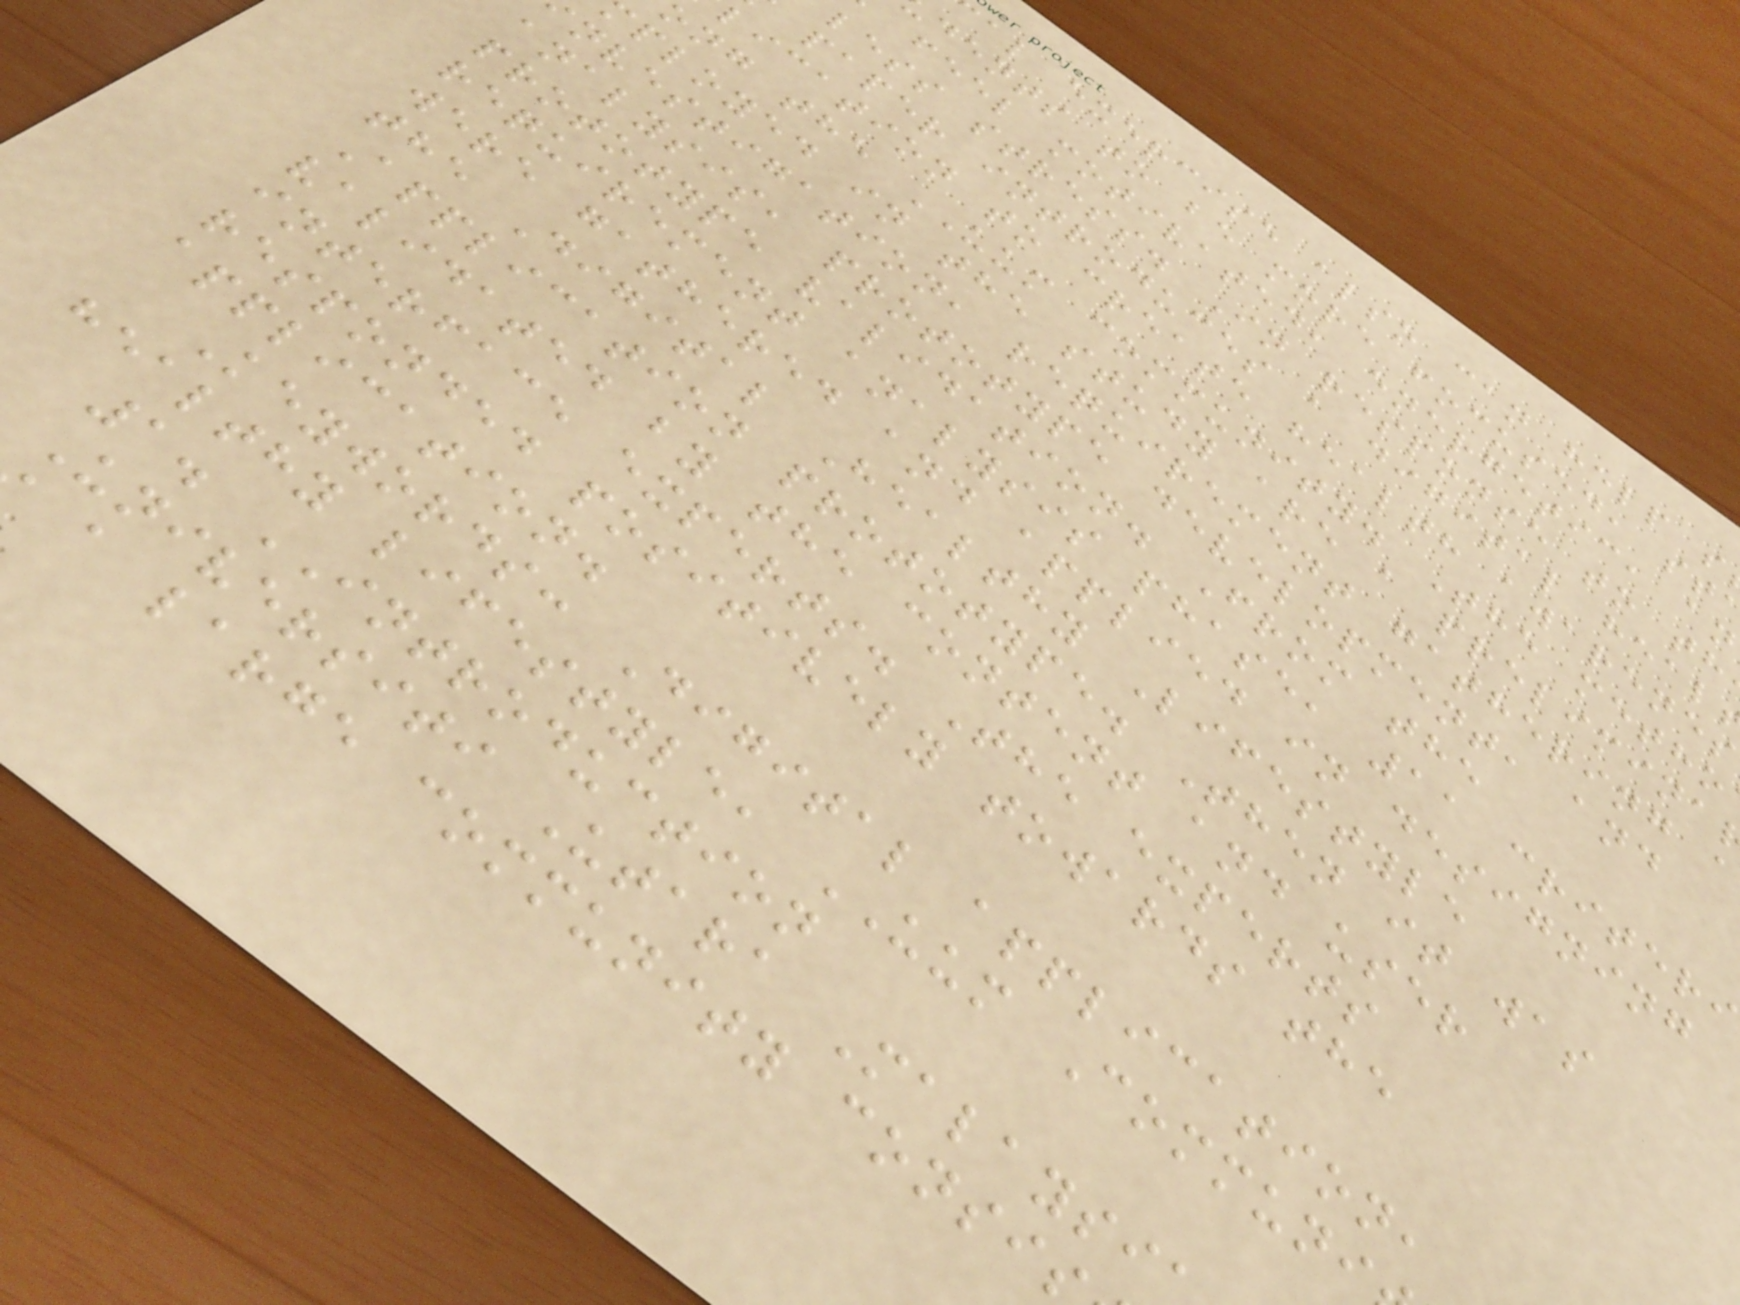al exercise also can help s
dents to be more focused, st
feel motivated, energetic, an
less stress. In response to th
paper introduces a digital heal
lication to create health awarenes
ong the UUM community. The metho
ployed in the study are a prelimina
nvestigation, requirement gathering a
analysis, prototype development, and
prototype validation. From the
requirement analysis phase, 11 criteri
were gathered and applied in designing
the Digital Healthy Lifestyle
Application prototype. Then it was
validated by the content and user
interface experts. The experts
responded positively towards the
application.
Keywords: Digital application,
healthy lifestyle, UUM Communi
1. INTRODUCTION
Universiti Utara Malaysi
a large community consi
